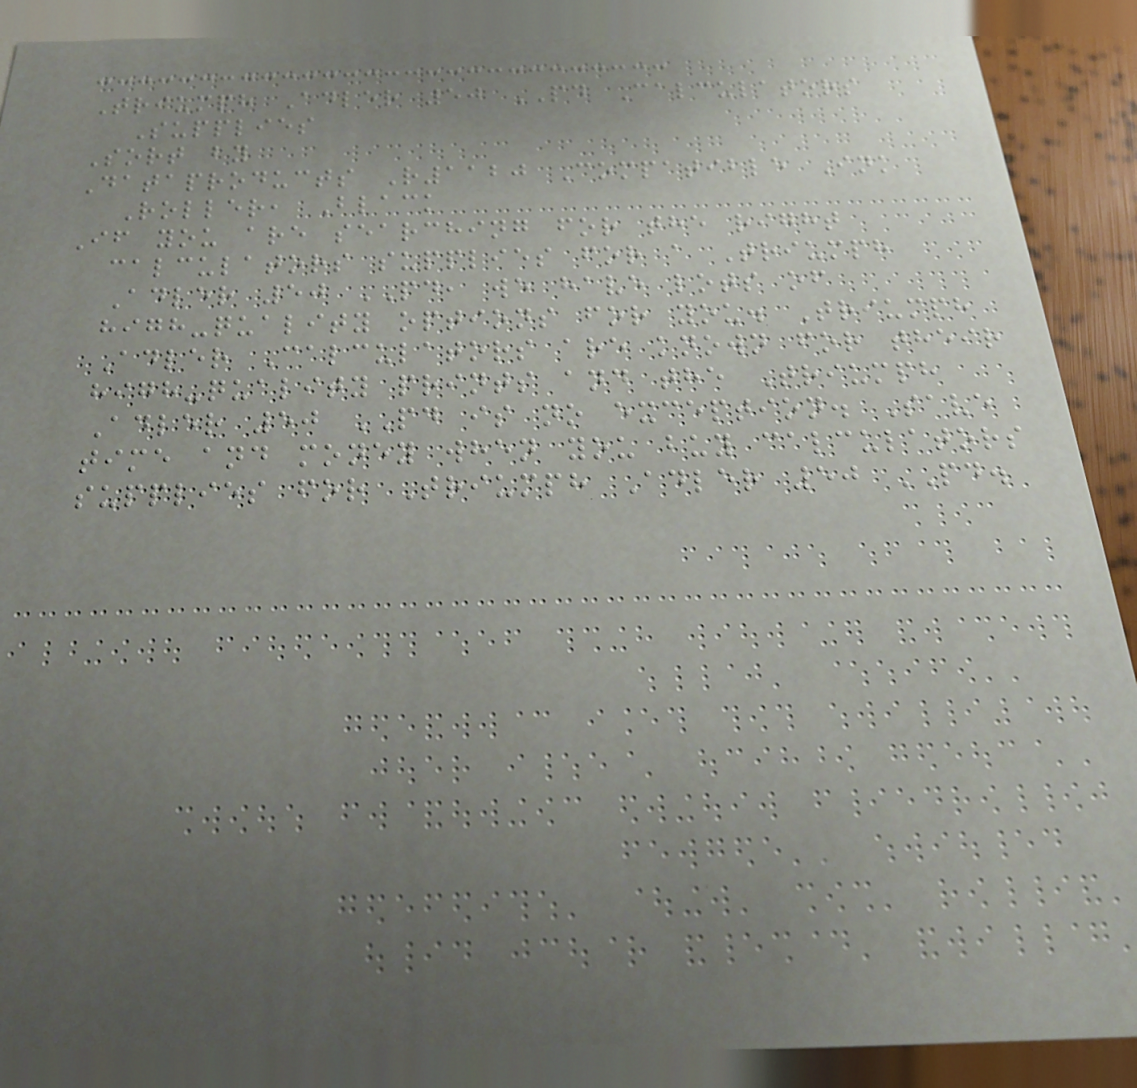Triumph Adler 50 PD Calculators
Supplies
Sort by
Dataproducts R1120 Compatible Ink
Roller, Black
If you are searching for the right
calculators supplies for a Triumph
Adler 50 PD, we have lots of
high-quality options for you. Triumph
Adler Calculators are known for their
high-quality prints and the Triumph
Adler 50 PD is no exception. Save
time and money when you buy calculators
supplies for Triumph Adler 50 PD.
